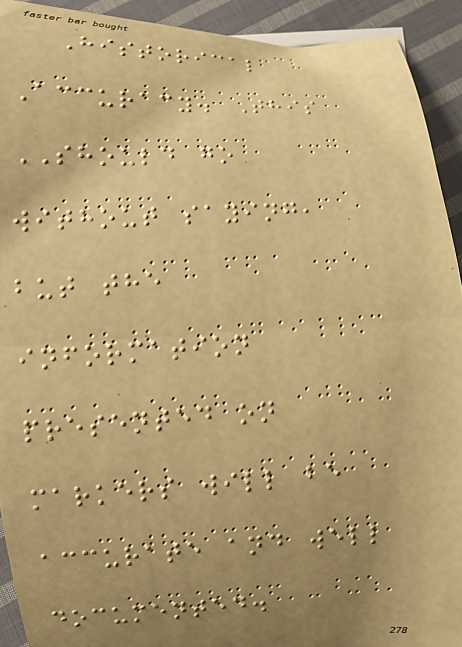Historical
Accuracy. This
SHOULD go
without saying,
but the
information
presented on
markers will be
accurate and well
documented.
